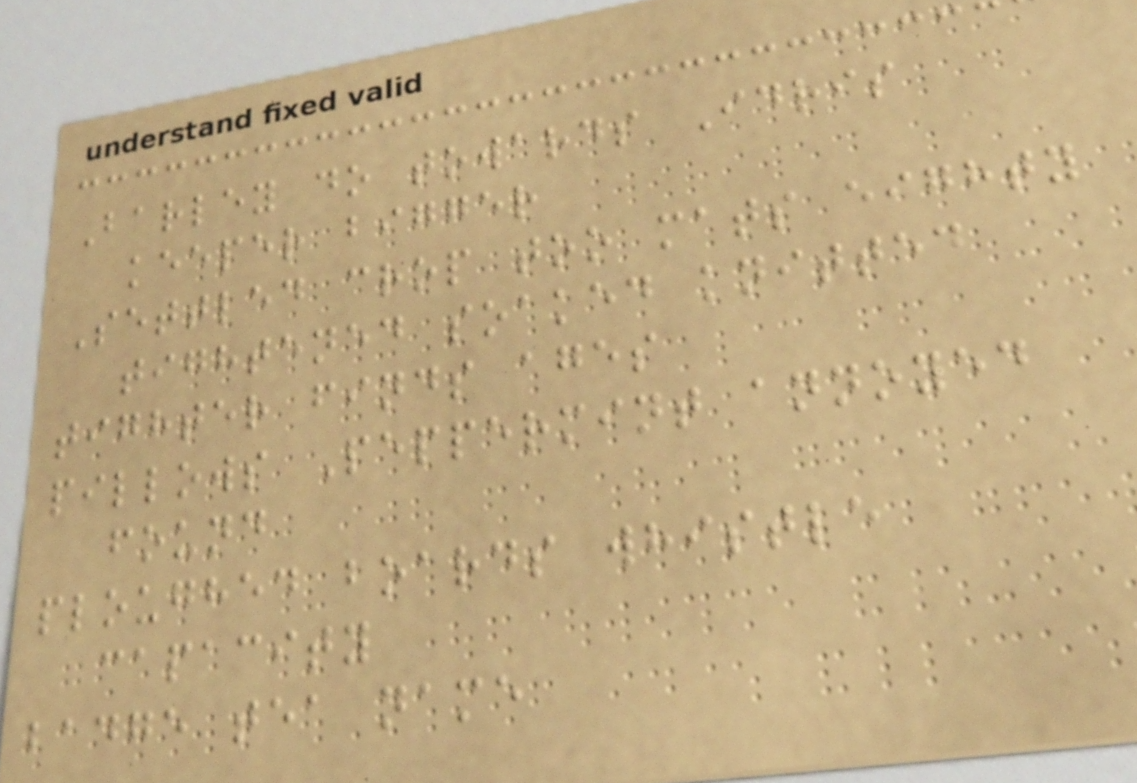Barley do towards Idris
keeper bigger
Settled crop too mats eighty
tightened soaked knitted
tighter finds ages
pillows Peppermint annoyed
found
ploughed boards whistle
capacity
badge tea name
